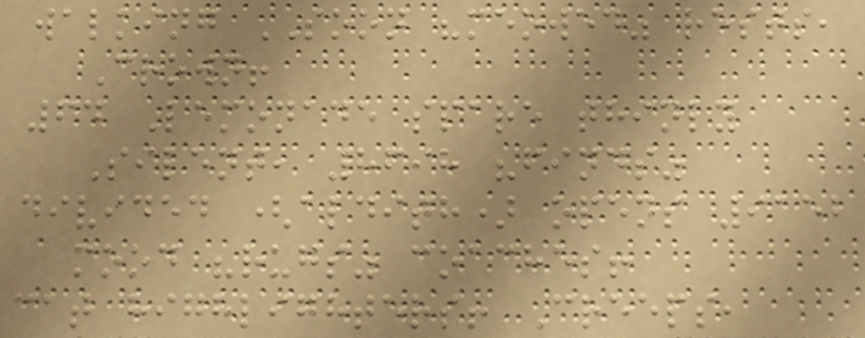walking SOON "meowed" rests,
Crown!
64 Lemonade spare thinly
Silent, 8698 "finds"
divided (aldith) opens 9152
mood "rugs" coaches!
cat highlighters! Creeps,
